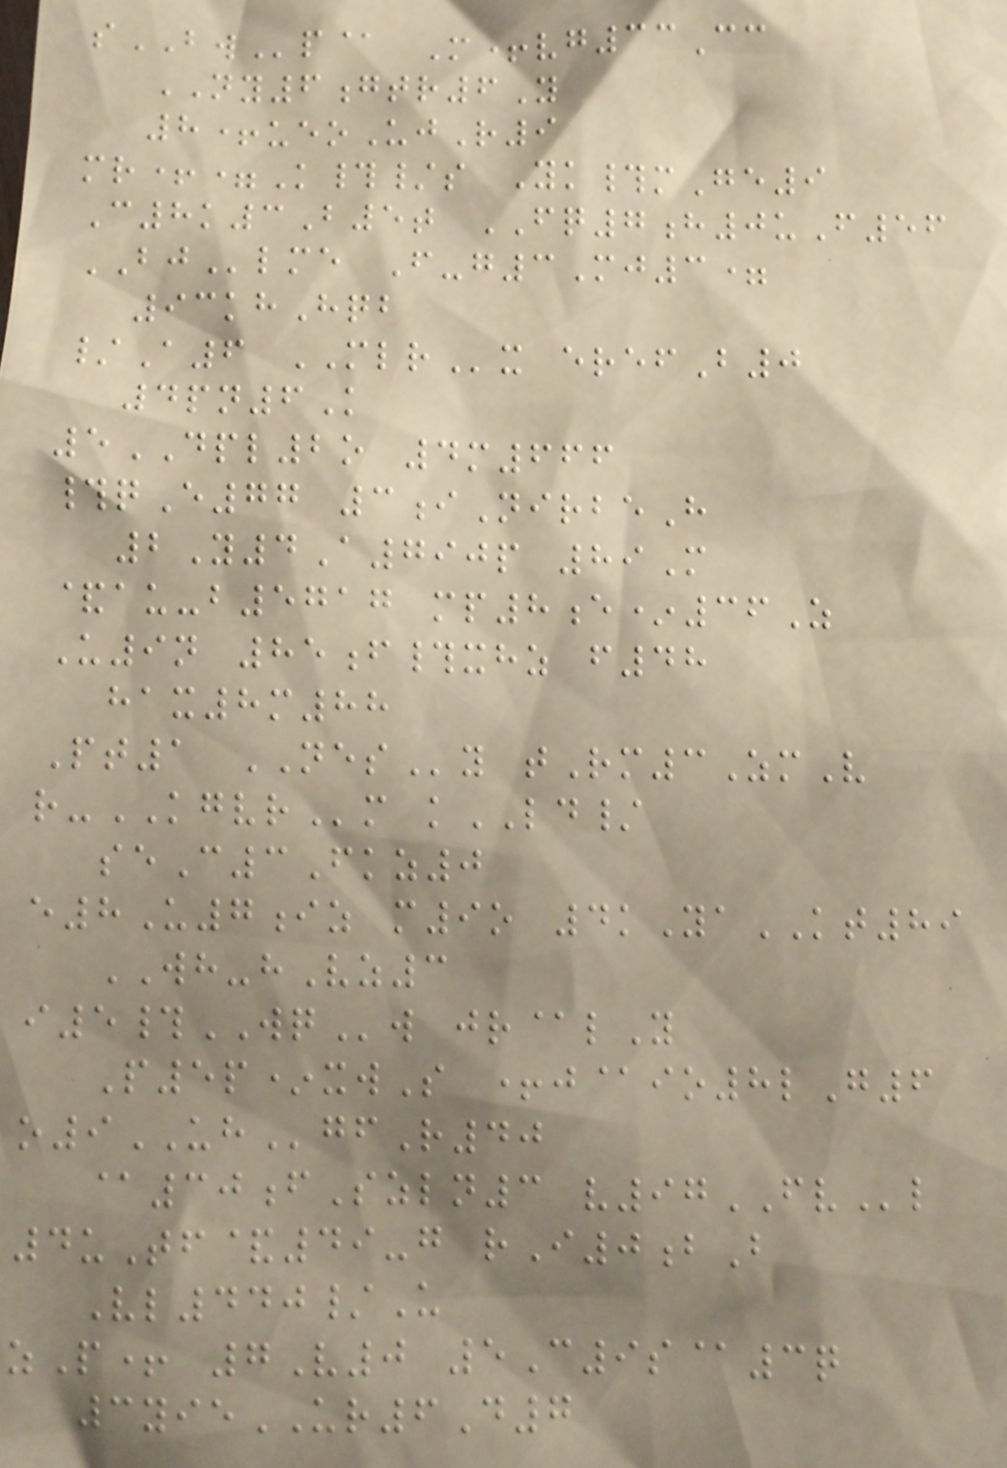sBWp@ M+vg33Cc
NY6gtr6Y
8+ueoUjR9
mr+=K#/s Yk#mGe9
C8k3B5t FQ7h0uF56
BJlme F-g3Mj3=
93khHqb
/A6 MLRx erefB0
4pn6K
5DPL2o 4m666
#qE77 3iNirbeH
2Y4A790p 89M
&au-b5717 mp8e*36Z
U9n 85f#xhz f48
hax8m88
Pt1 NESy tRm3ZmV
r-KGVRm kLD/
seC3Fkz0
e8U7iz m9o 4kYaKT89
WH-hVz3
i5#WQw jr@lY
P5p*xwS +j@io8lG6
o9UHgfR40
@30fSzln3 v97FVl
4uTf&49-g rI0bB
Vl440/U
zP+ 7V0 5C9s@3q
3yieUR6D7
